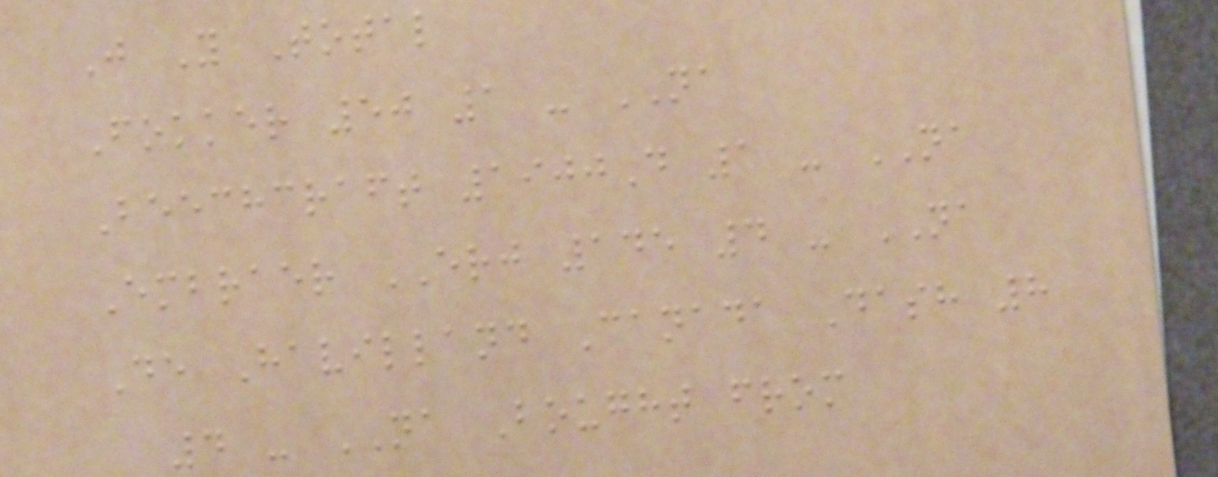J Y Total
Fokker 50 1 - NA
Beechcraft 1900D 1 - NA
Embraer ERJ 145 4 - NA
De Havilland Canada Dash 8
4 - NA Bought from
